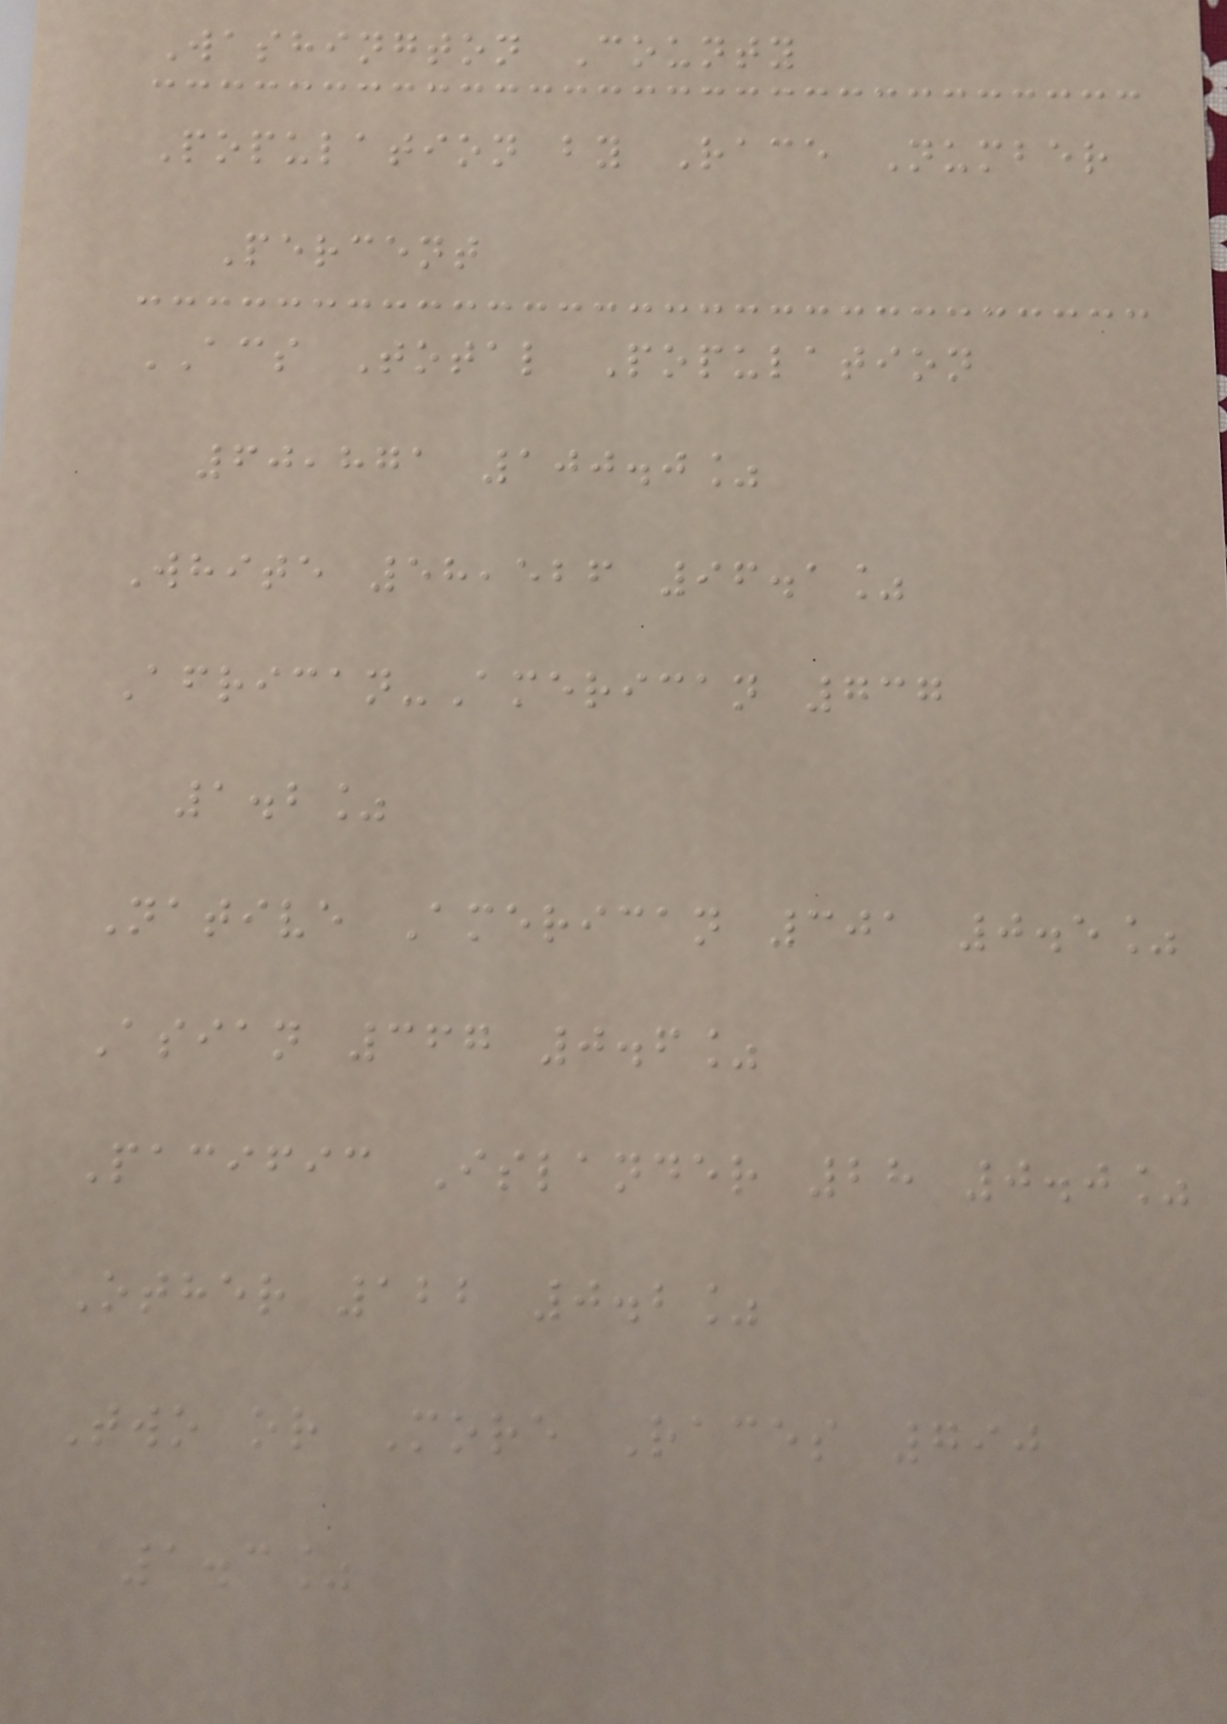Washington County
Population by Race Number
Percent
ACS Total Population
60,871 100.0%
White 58,526 96.1%
African-American 737
1.2%
Native American 301 0.5%
Asian 367 0.6%
Pacific Islander 28 0.0%
Other 122 0.2%
Two or More Races 790
1.3%
